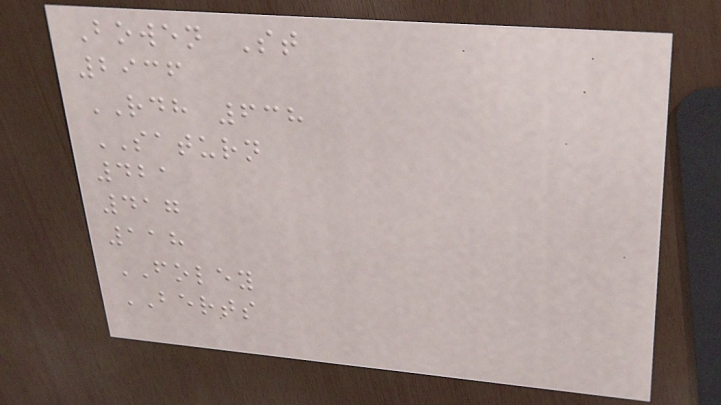Bowen St
2936
RDH 638
SATURN
421
417
118
FOLEY
BERTS
